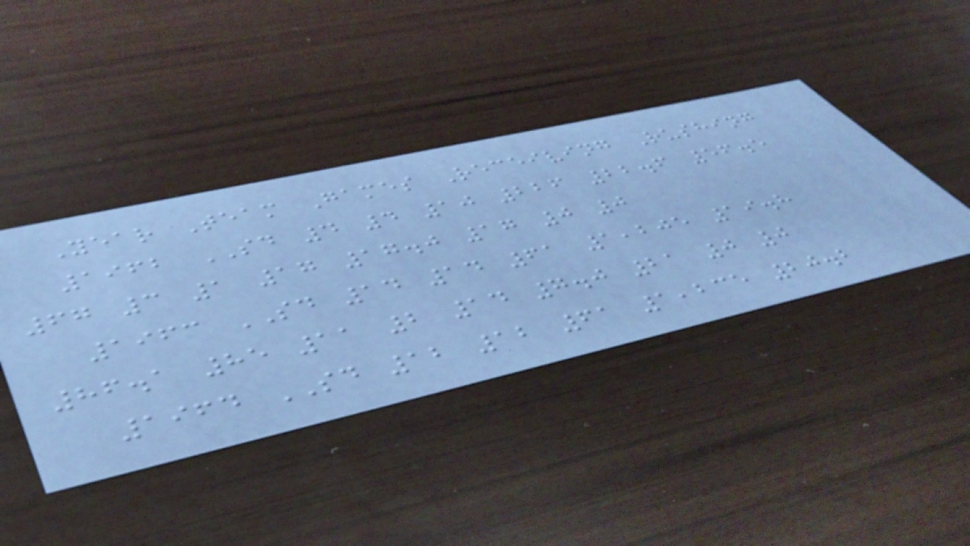Year Team Games Receiving Rushing
1962 SD 4 4 10 226 22.6 56.5
67 3 1 17 17.0 17 0 0
1963 SD 14 14 61 1,205 19.8
86.1 85 11 2 14 7.0 21 0 0
1964 SD 12 12 61 1,235 20.2
